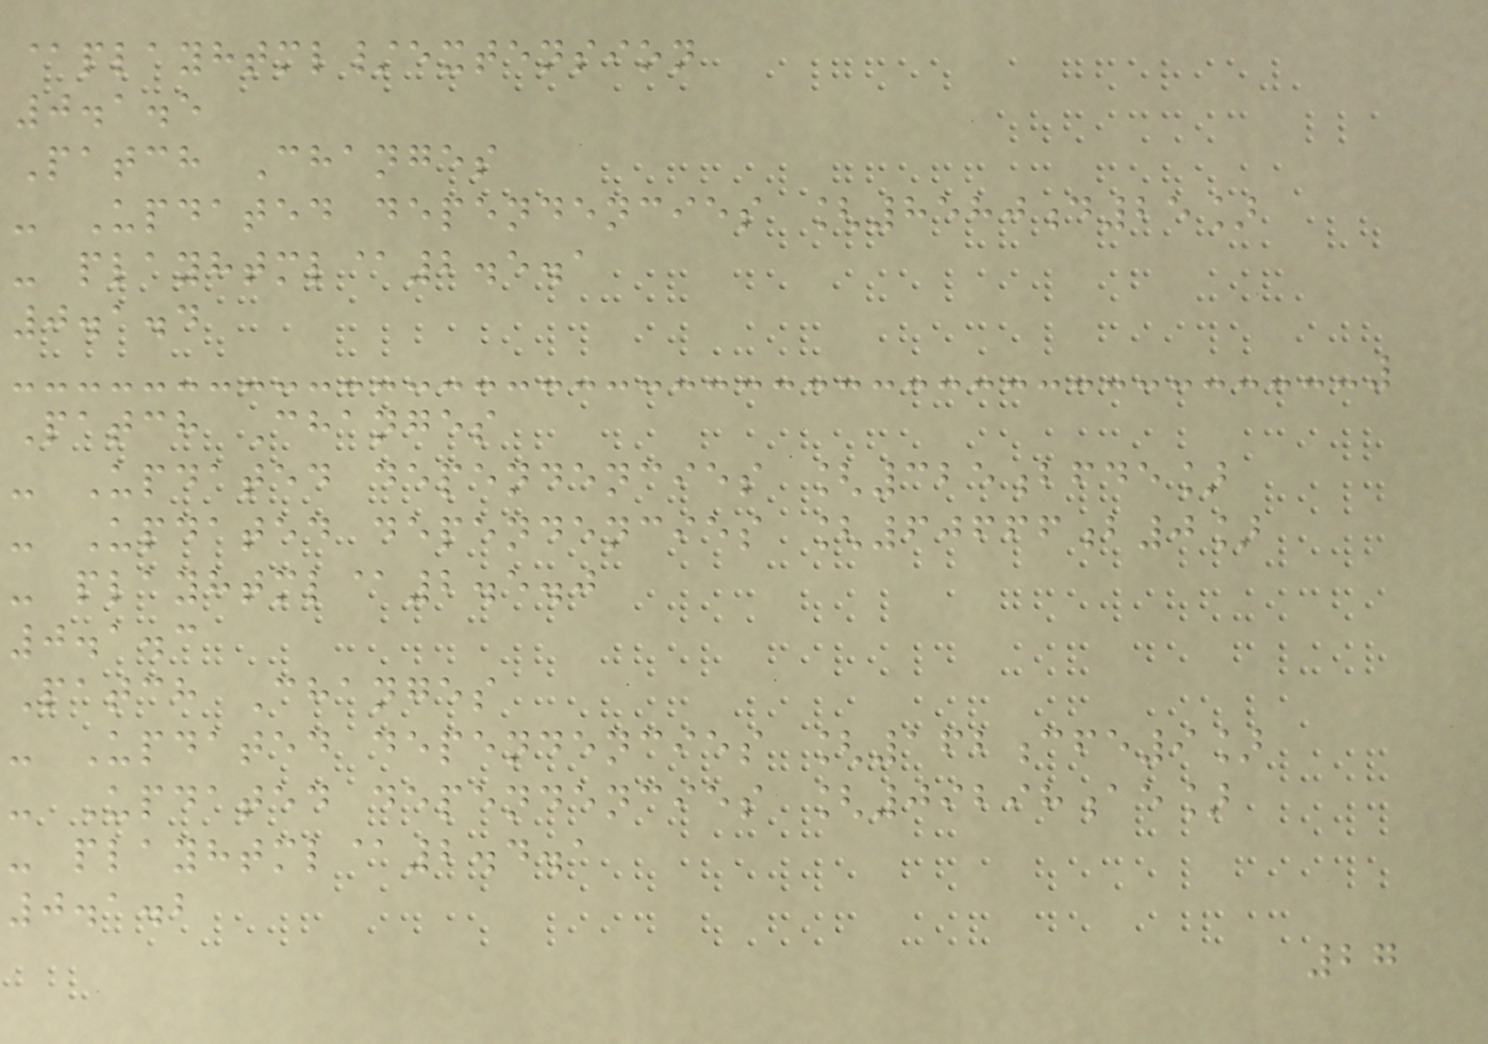@playhtml/extension
0.1.5
Patch Changes
- Updated dependencies [8580d25]
- playhtml@2.5.1
0.1.4
Patch Changes
- Updated dependencies [325bfde]
- Updated dependencies [60666b0]
- playhtml@2.5.0
0.1.3
Patch Changes
- Updated dependencies [162cfe9]
- Updated dependencies [09298ae]
- playhtml@2.4.1
0.1.2
27
